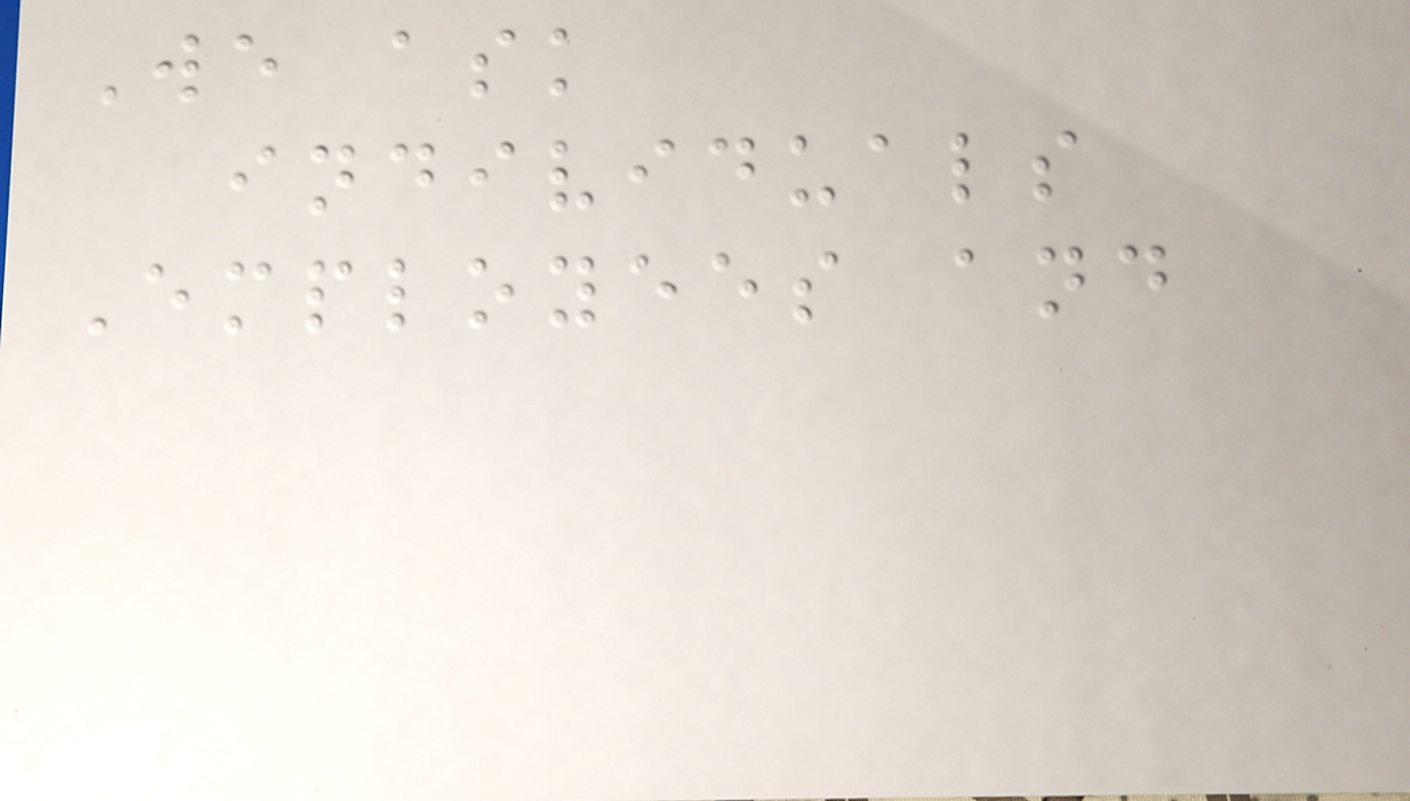We ask
individuals
Employees and
